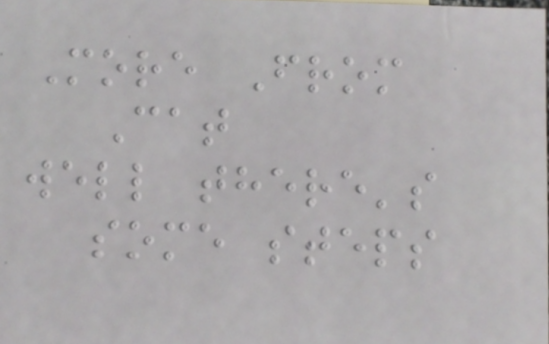More From
Cat
well there's
some steps
